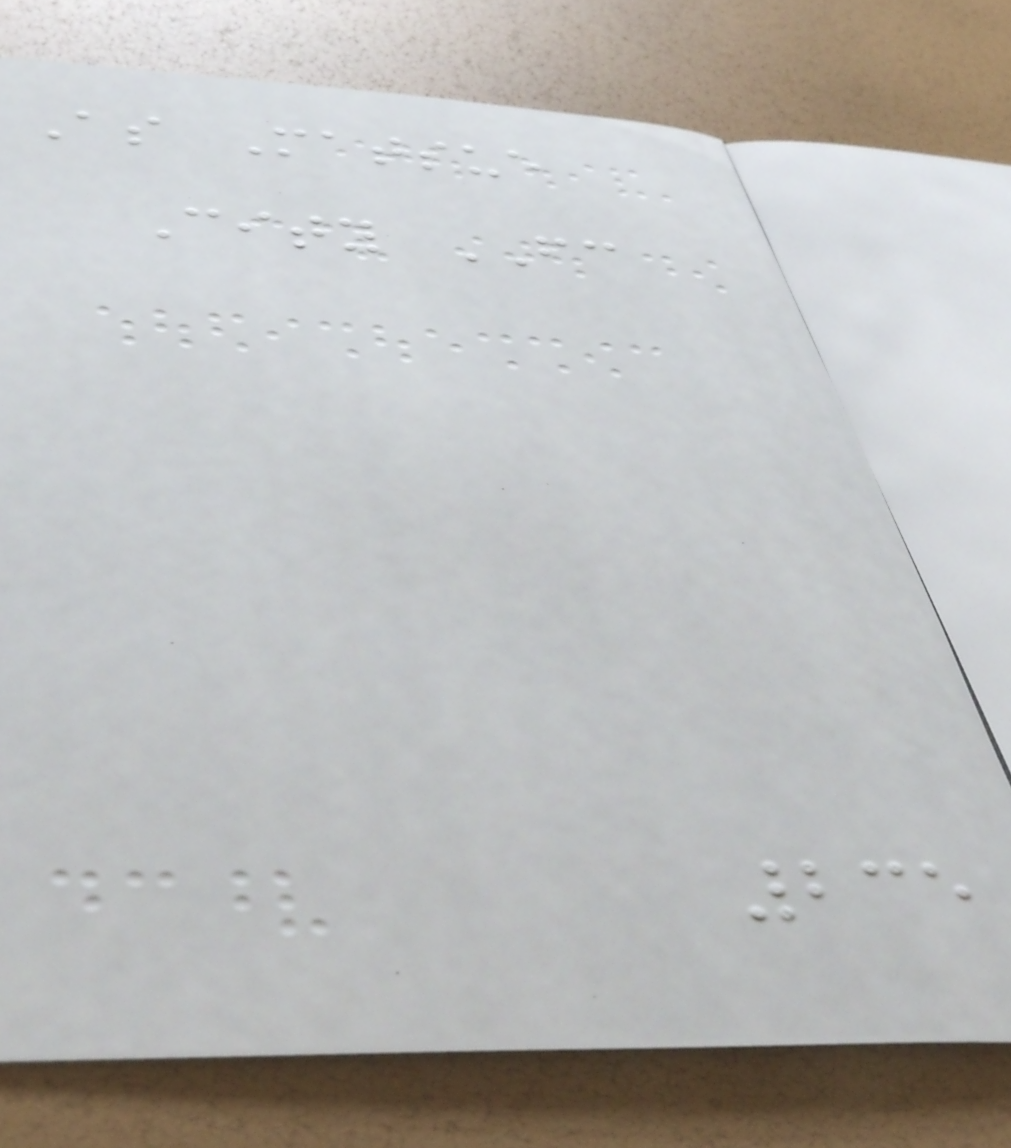As Matsue
City FC
235
